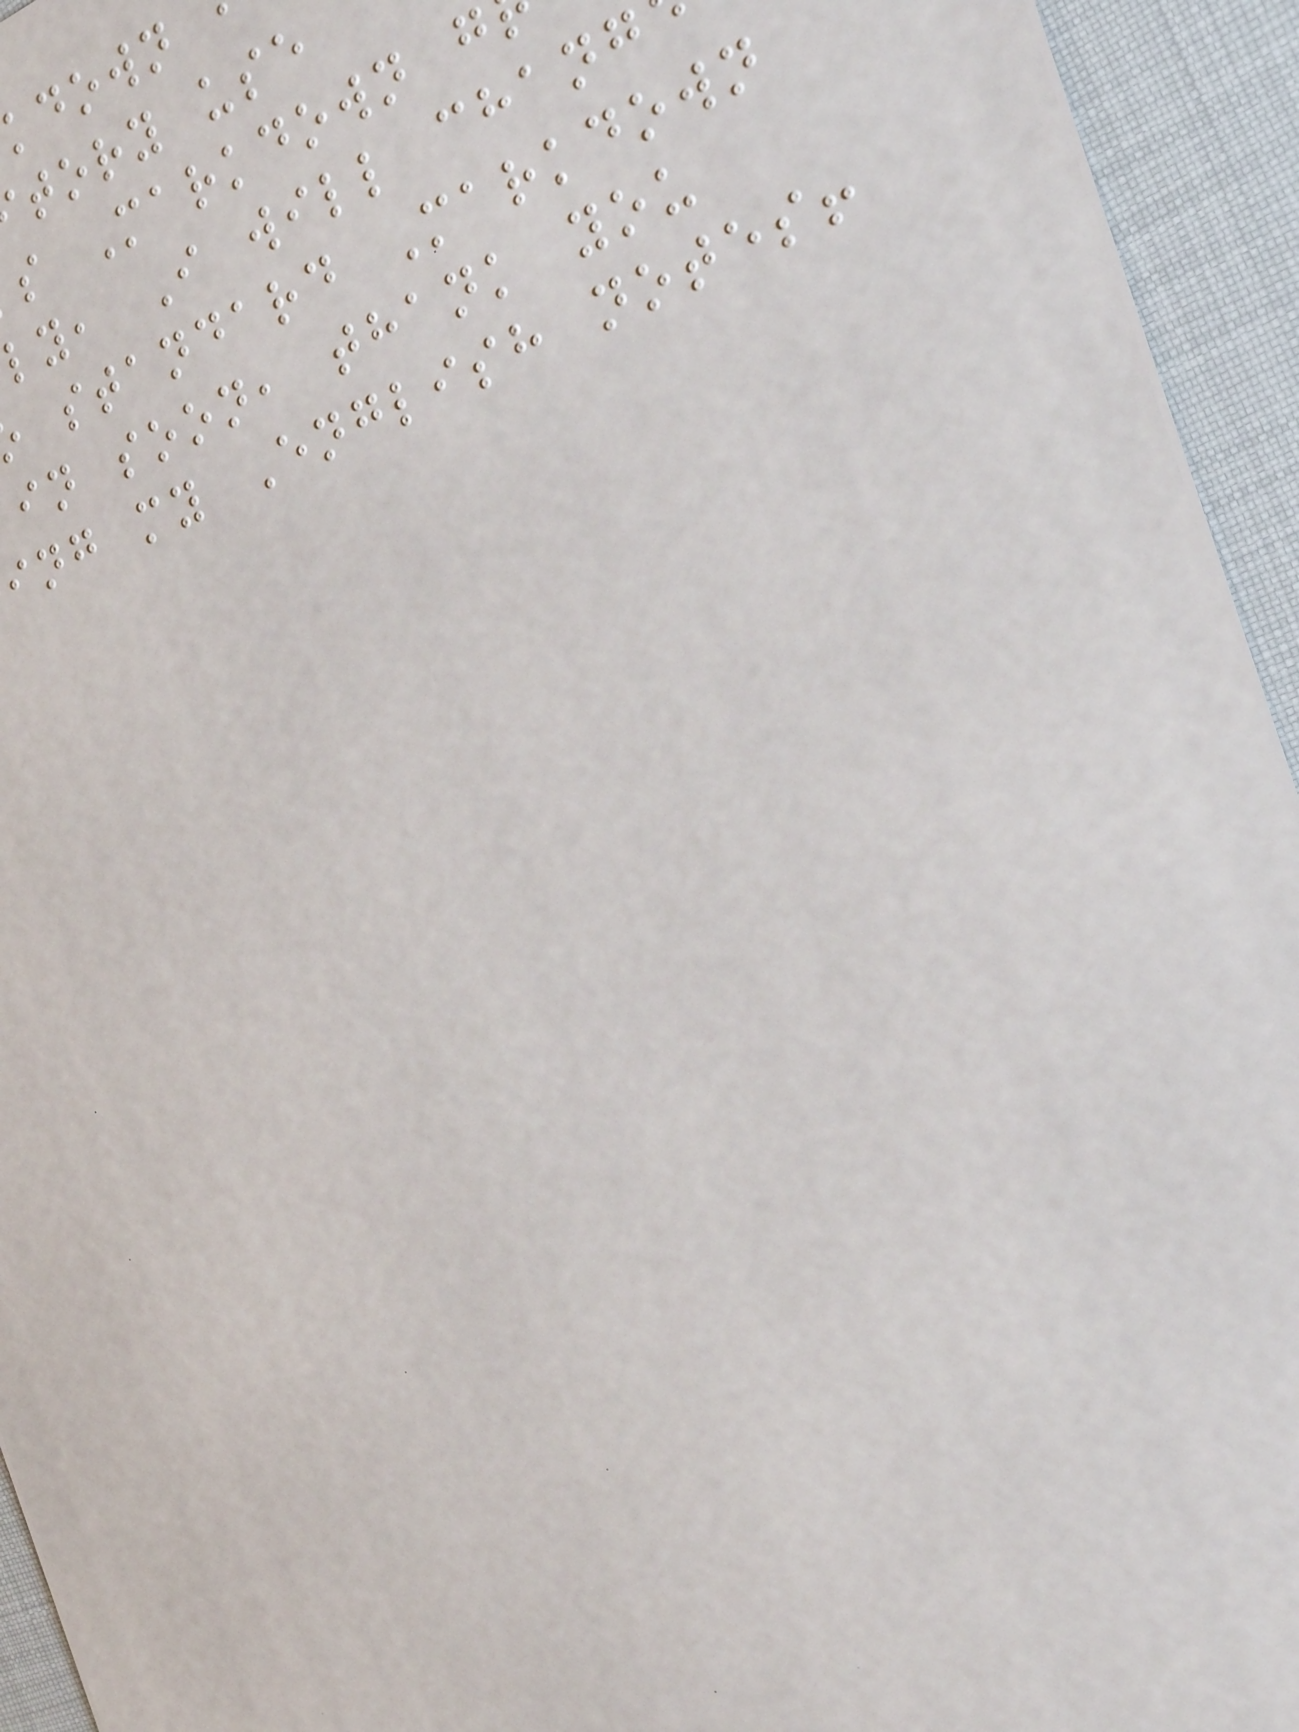tory use
s Markdown g
ly, I will chang
standard Markdown
in soon, thank you
ing my English notes!
